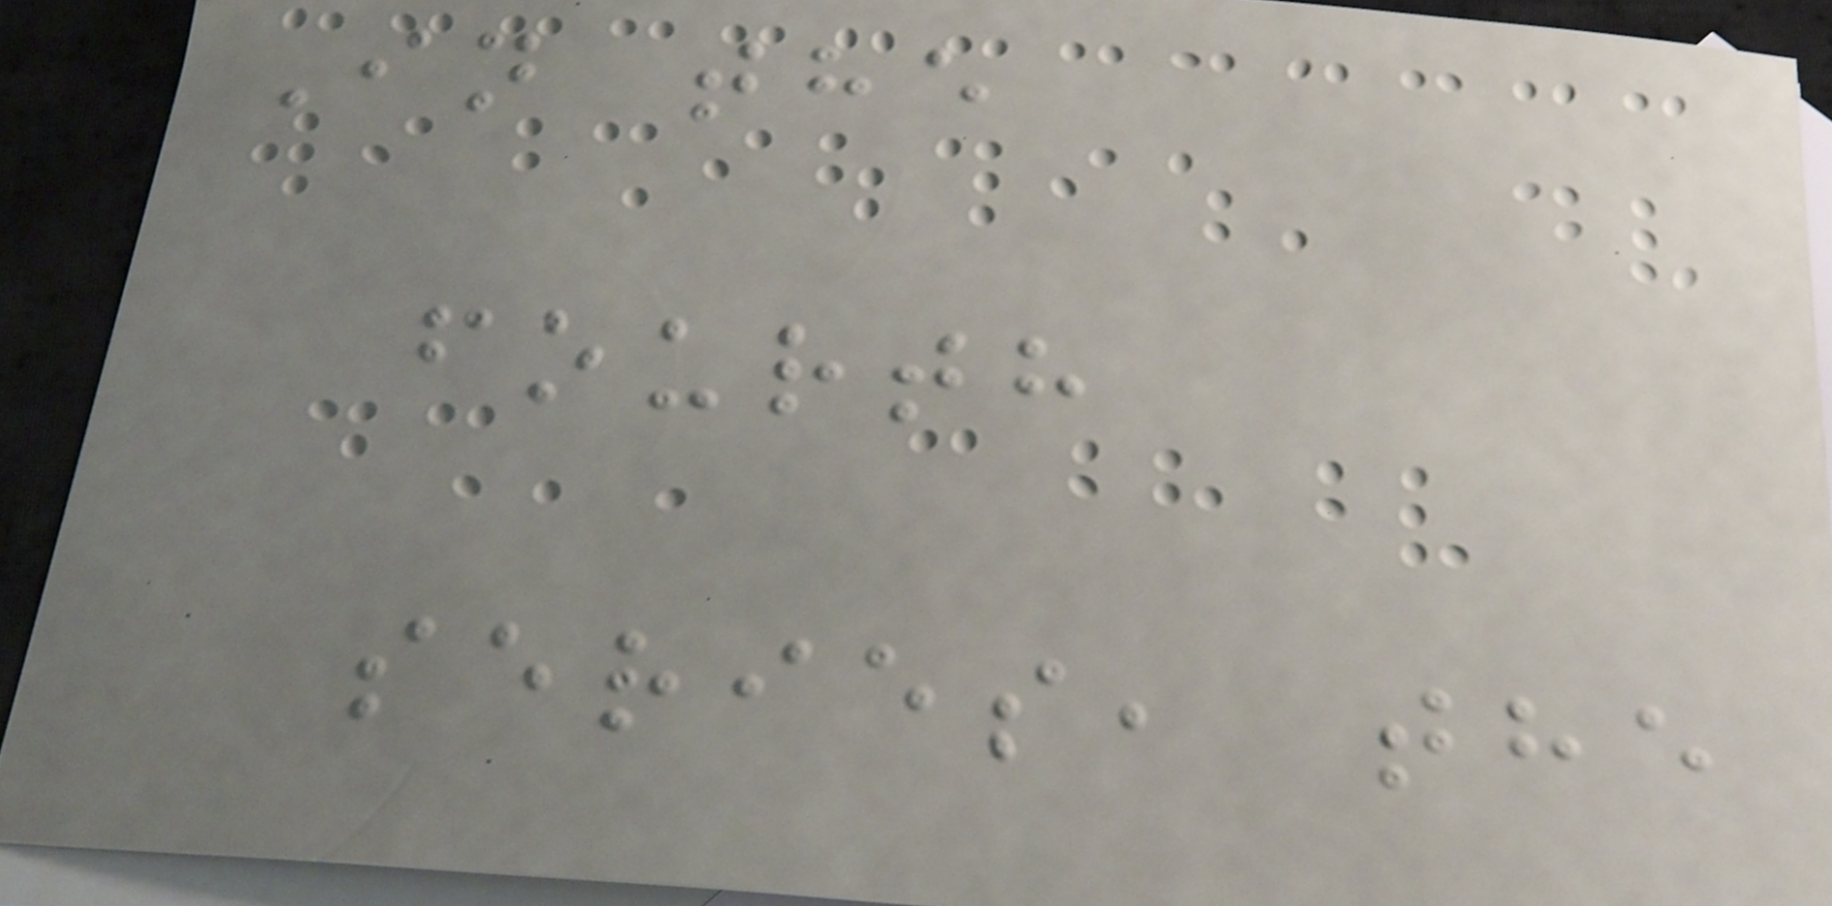In the
fourth
series, the
